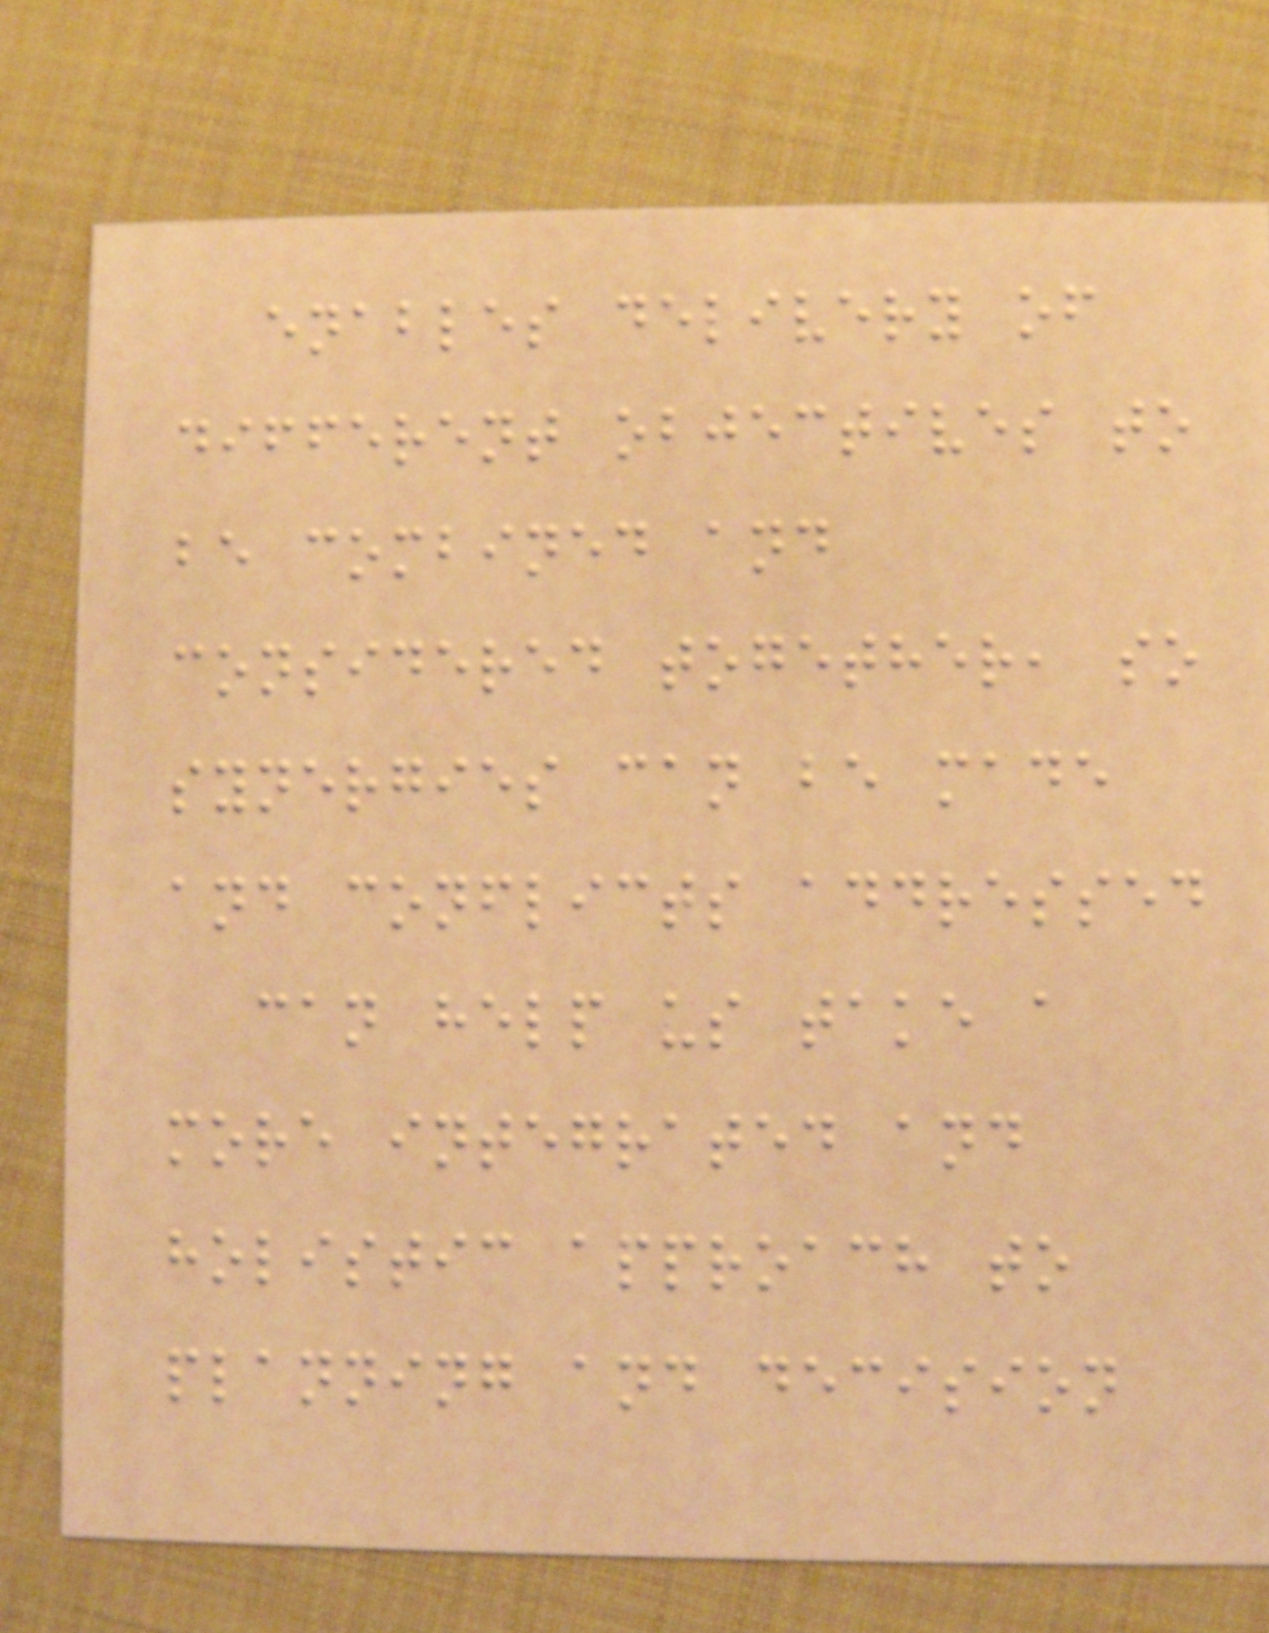enables delivery of
different objectives to
be combined and
considered together, so
synergies can be made
and conflicts addressed
can help us take a
more integrated and
holistic approach to
planning and decision
